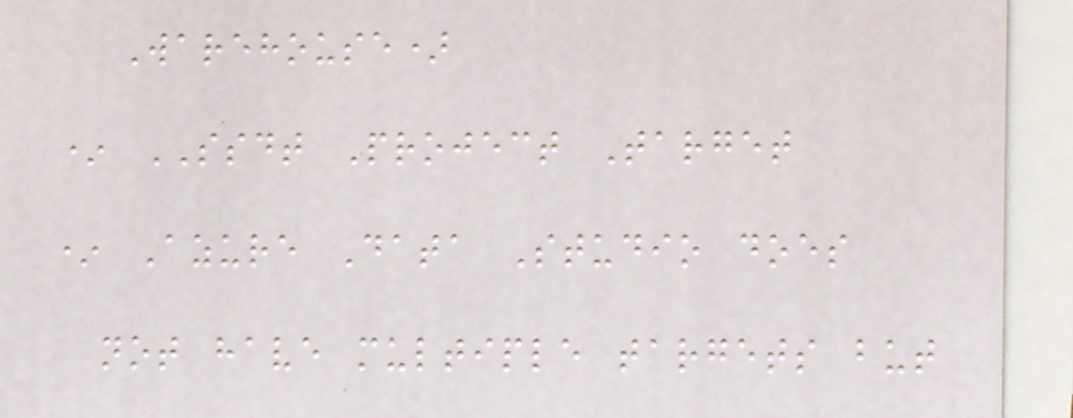Warehouse)
* SSDT Project Target
* Azure Data Studio does
not have multiple targets but
